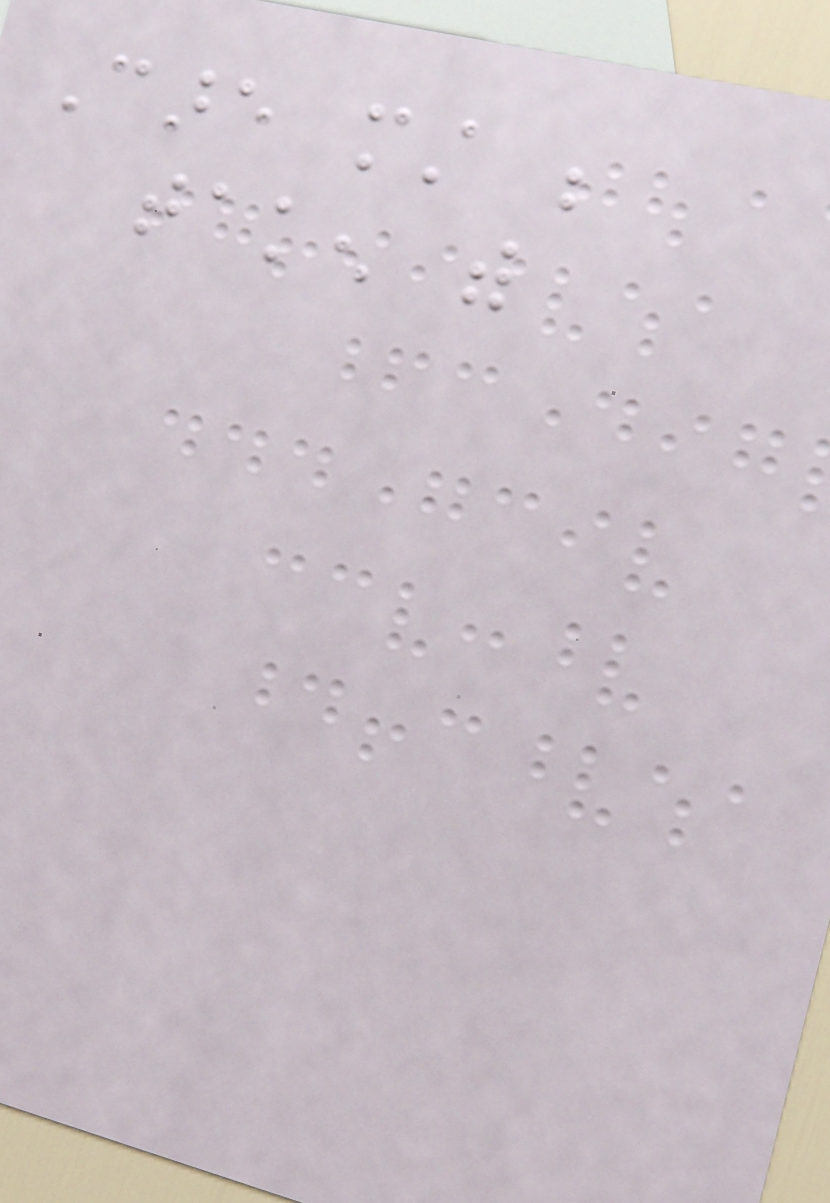Care must be
taken with
